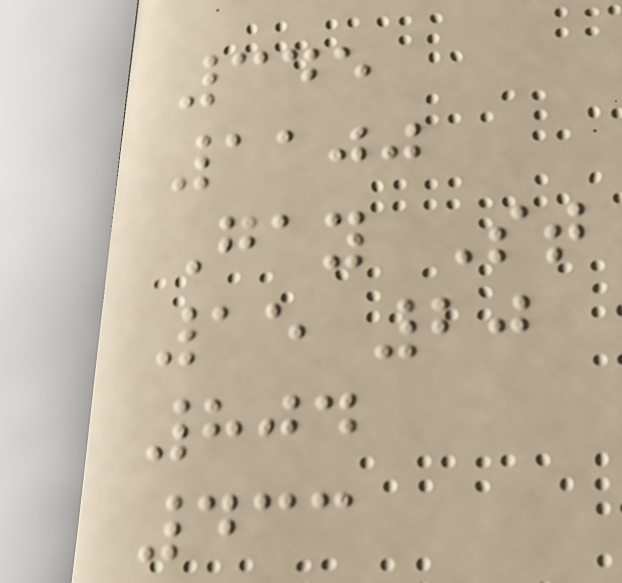345
1100
Gay St
15 20
804
433
